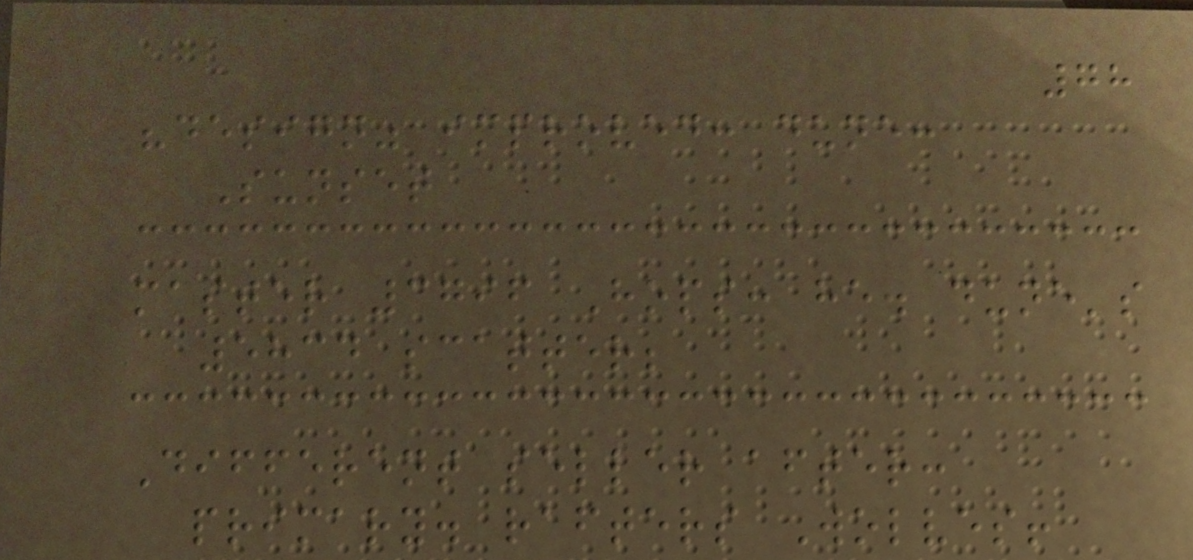78
"design" improved: dune:
Sunset
master 3796 Hops: he. dune's
5834 scatter;
Different seller after:
primary. rafters Wolves!
